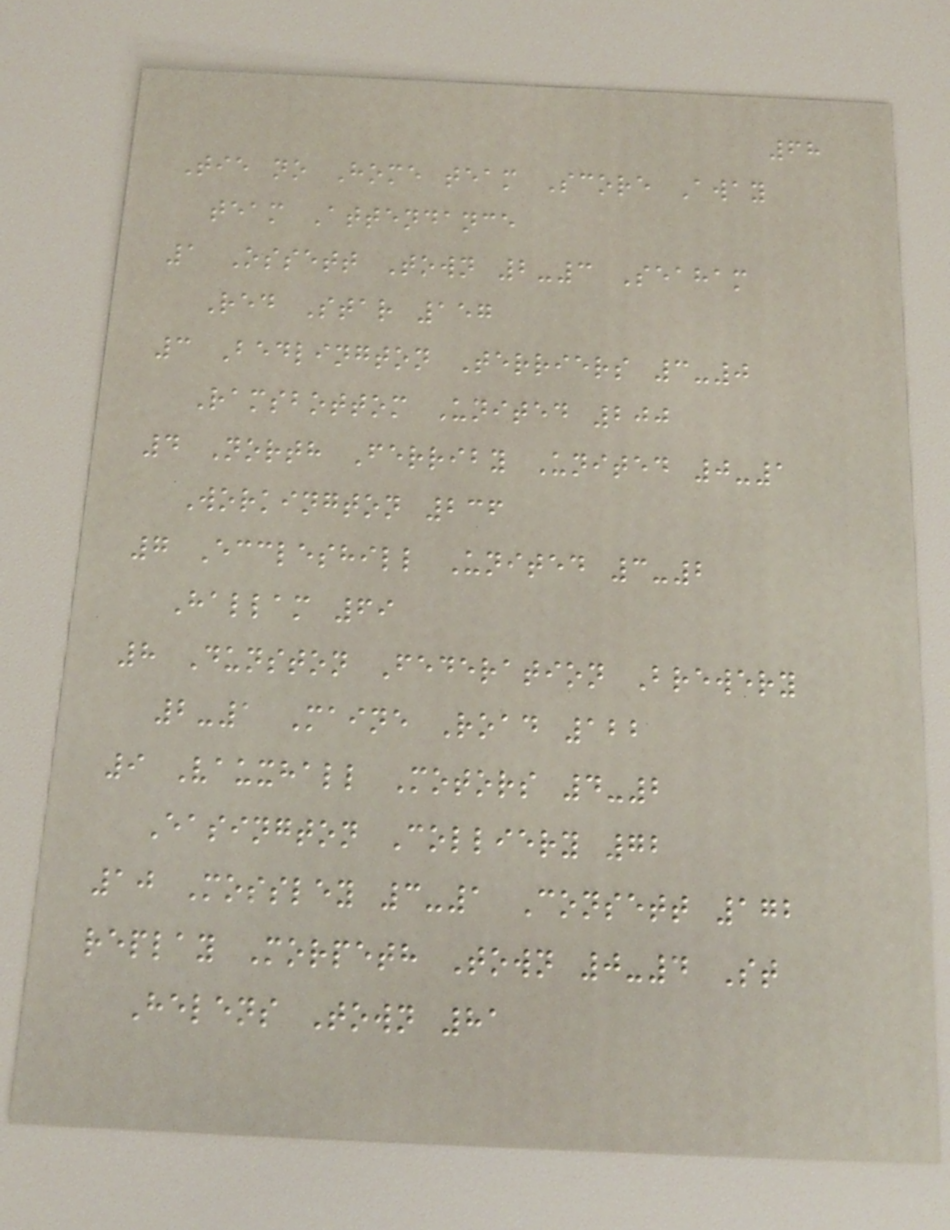68
Tie no Home team Score Away
team Attendance
1 Ossett Town 2-3 Seaham
Red Star 157
3 Bedlington Terriers 3-0
Ramsbottom United 200
4 North Ferriby United 0-1
Workington 236
7 Eccleshill United 3-2
Hallam 69
8 Dunston Federation Brewery
2-1 Maine Road 122
9 Vauxhall Motors 4-2
Easington Colliery 72
10 Mossley 3-1 Consett 172
replay Morpeth Town 0-4 St
Helens Town 81
